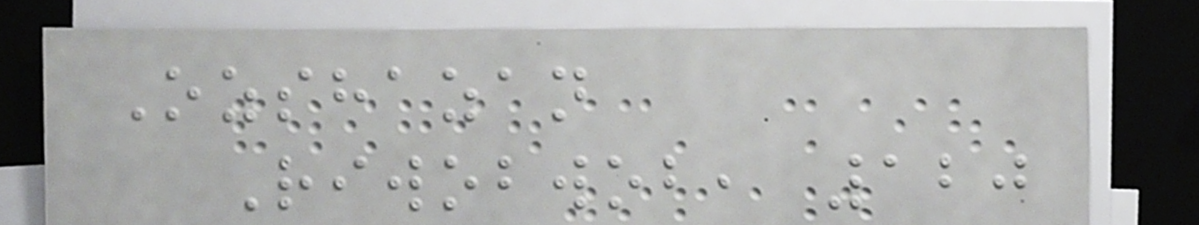Ozshazan
Riwobwob, 120
